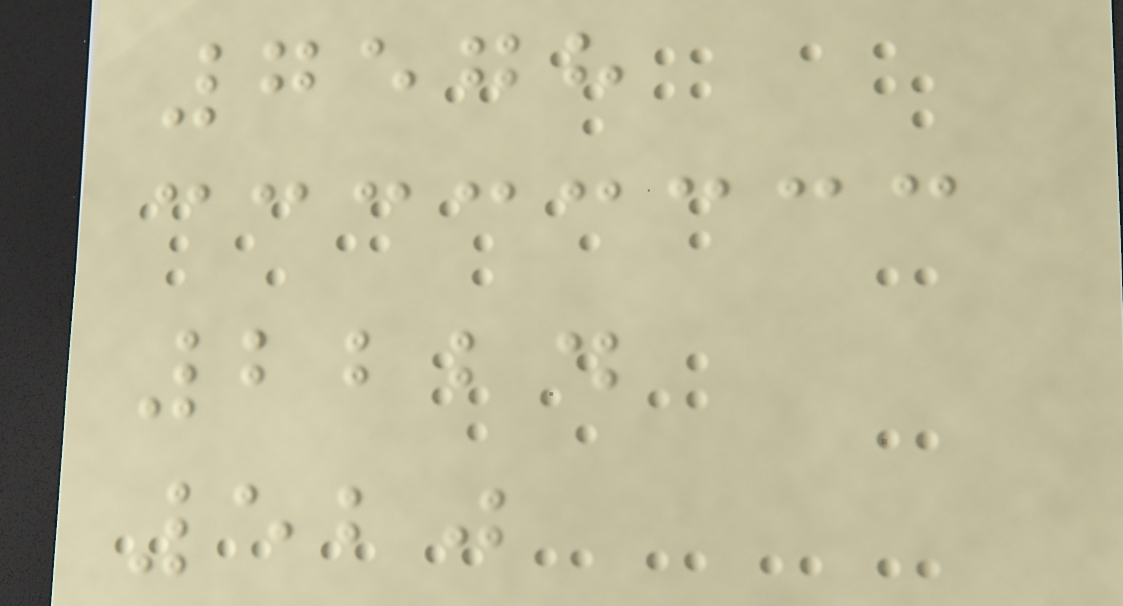7578
2224
520
